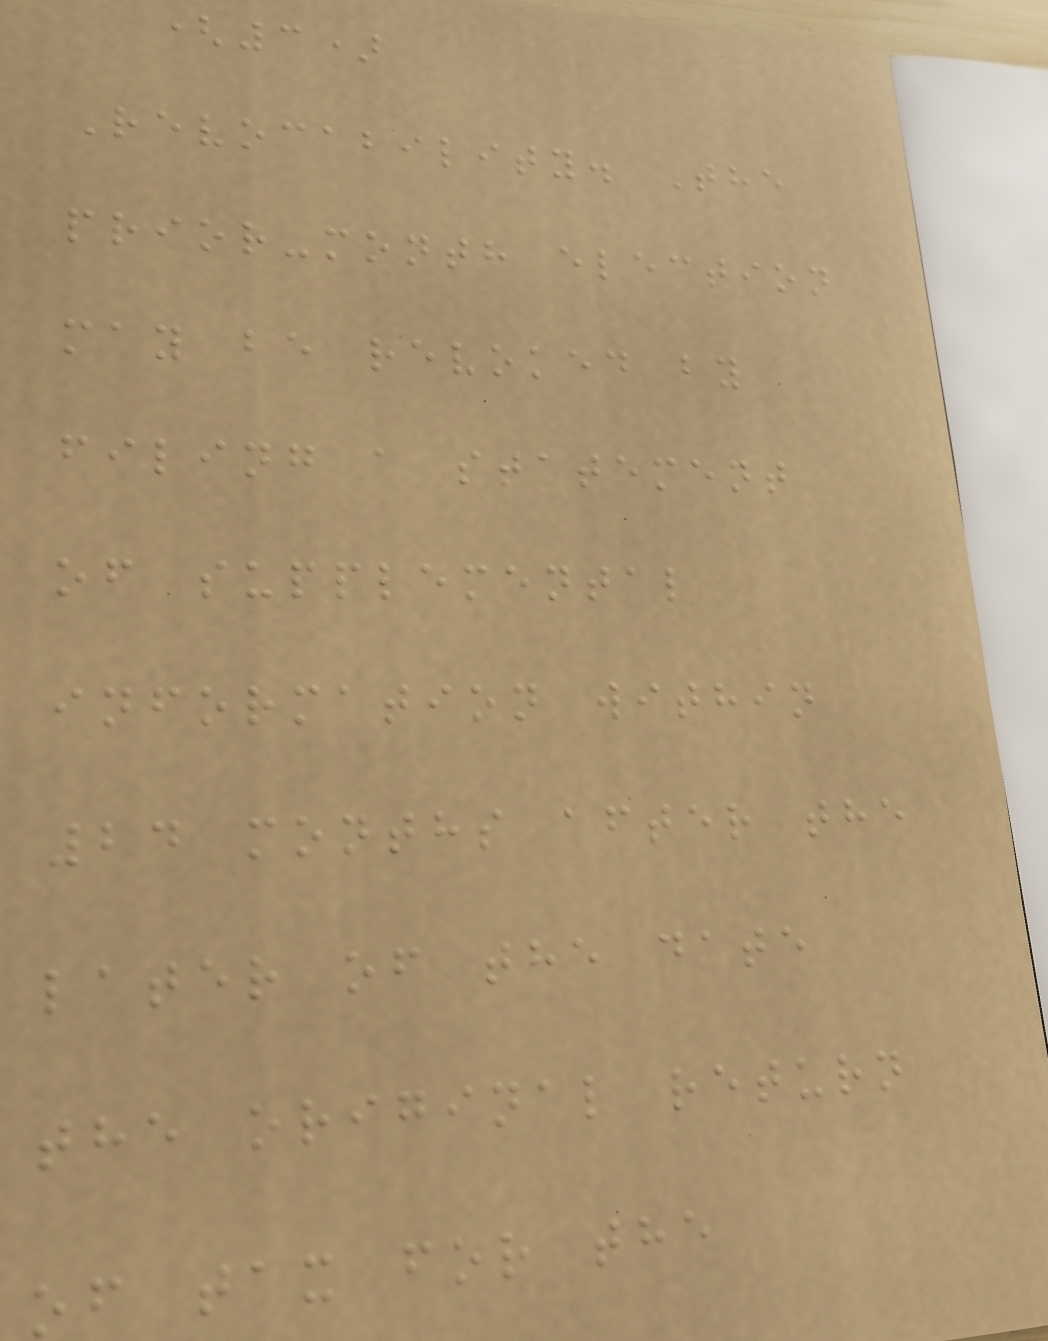(3)
Revocability. The
prior-month election
may be revoked by
filing a statement
of supplemental
information within
24 months after the
later of the date
the original return
of tax for the
